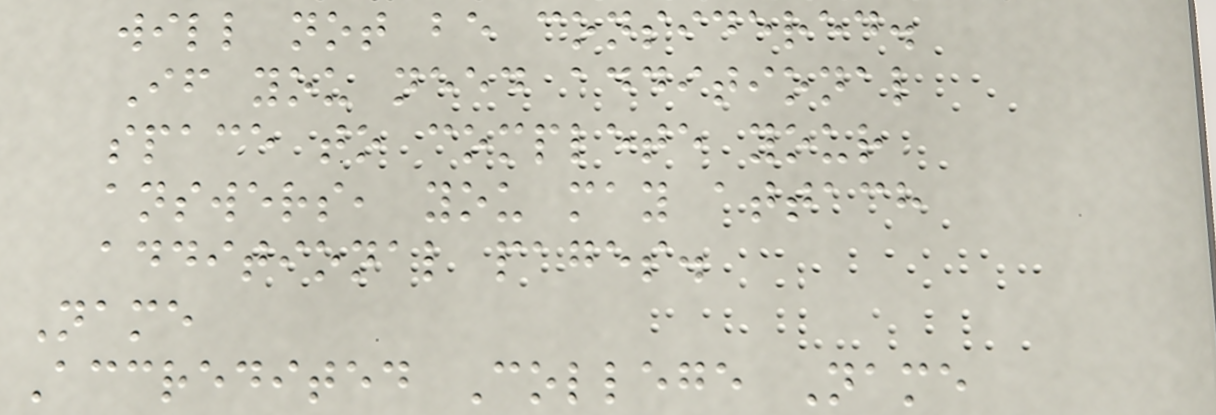will not be considered.
If you need additional
space to complete your
answers, you may attach
additional pages.
Name
Accredited College Name
